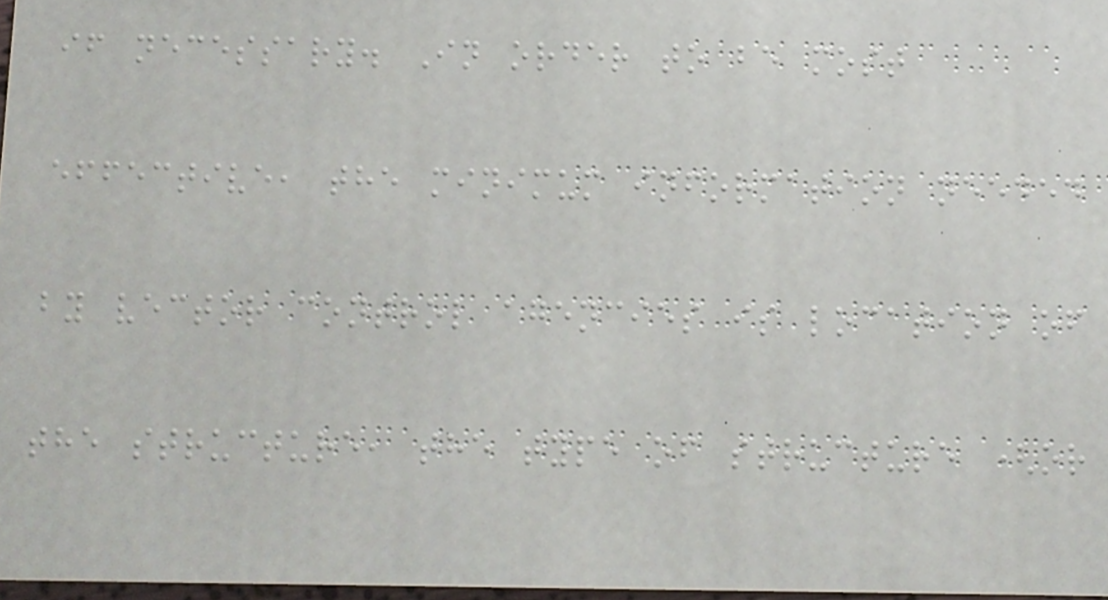if necessary. In order to be most
effective, the minimum information needed
by vector control agencies is location of
the structure, the type of structure (or
